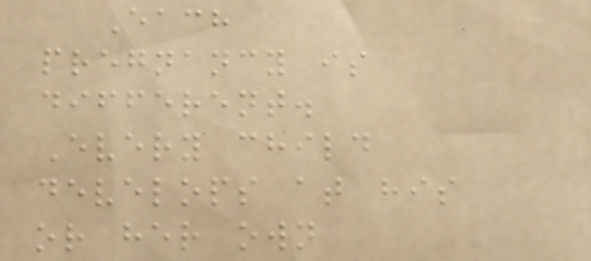Each
pregnancy is
different.
Every child
develops at his
or her own
